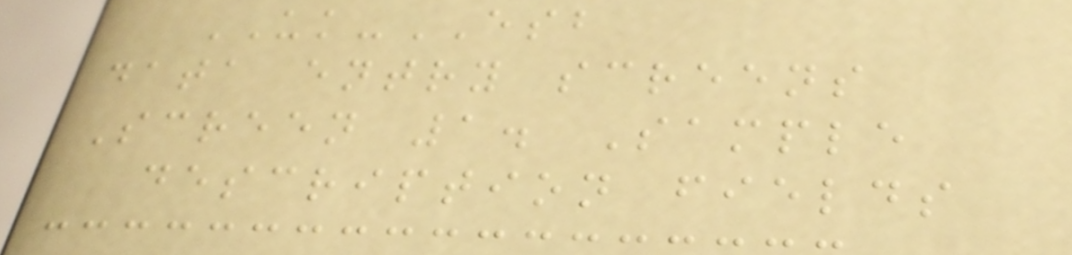UK-ESB
data entry screens
Screen 1. Sample
description fields
